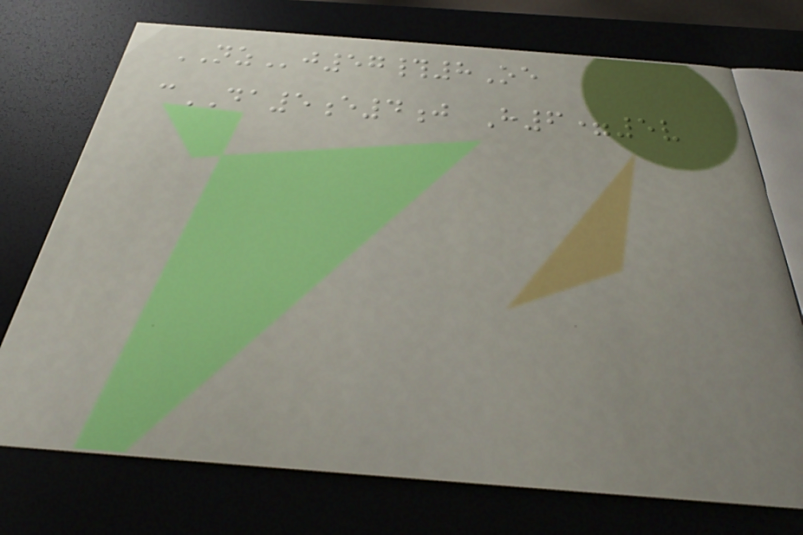NZj57#8Oe
cDA5e4j H6=5v
